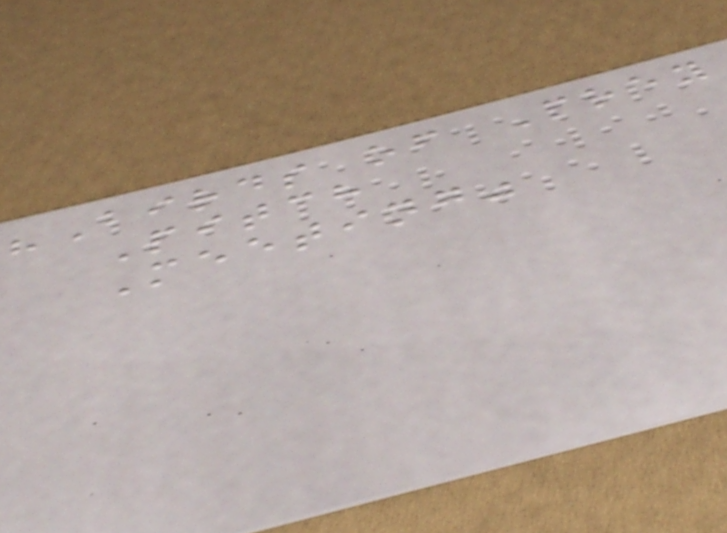"Birds of Prey
Pitch
Meeting"
